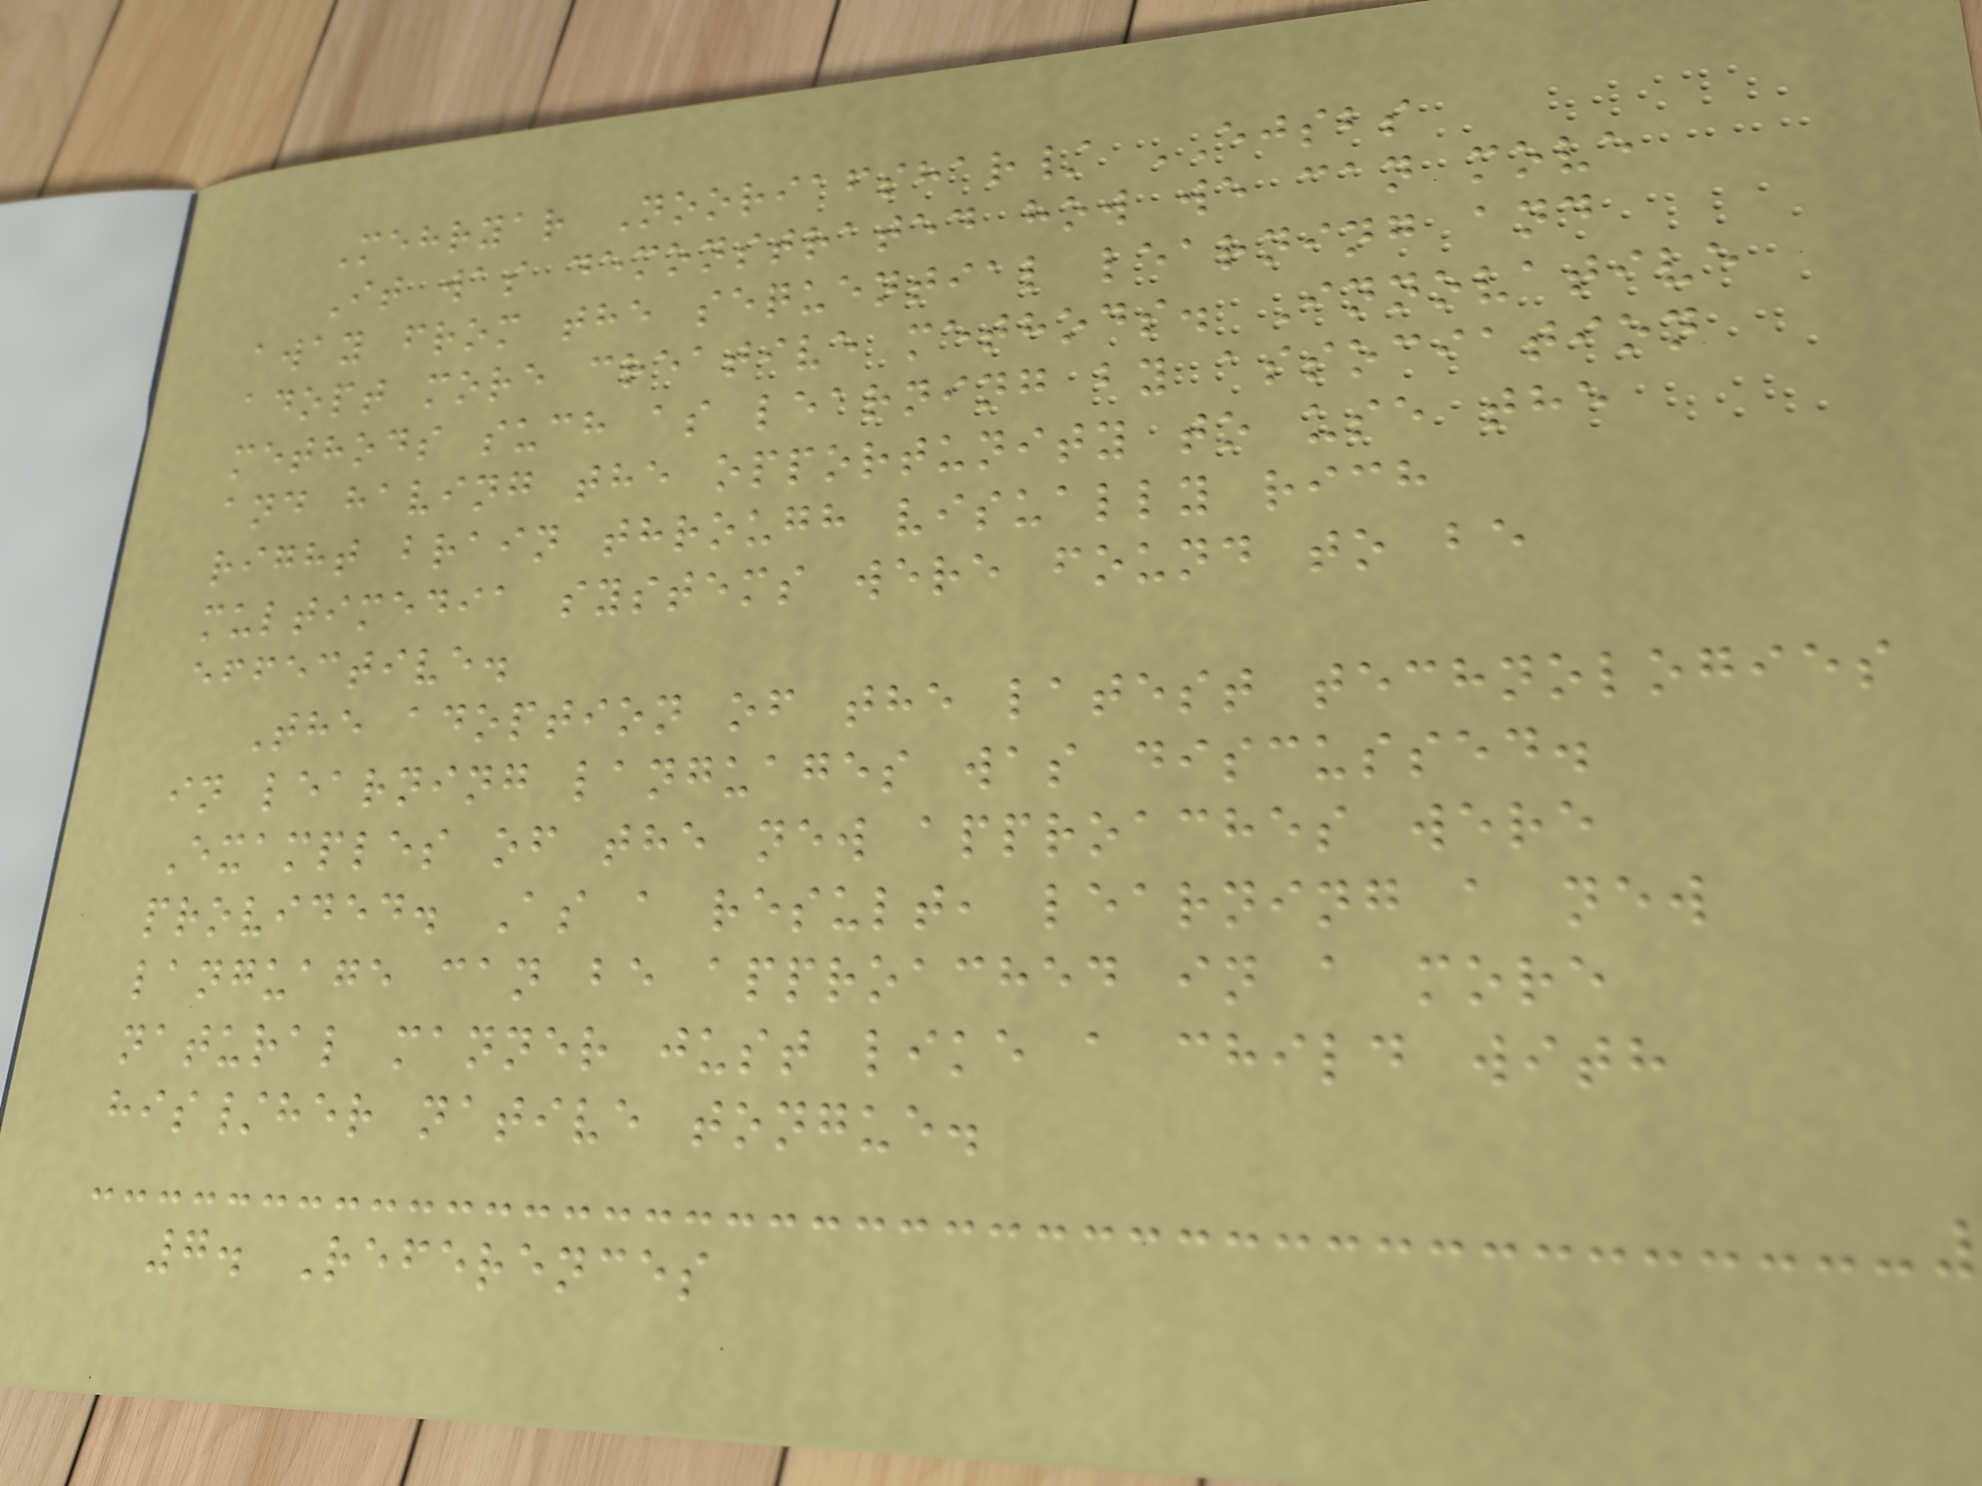Mehryar Nooriafshar/ EJSBS
It was demonstrated how we can move
away from the sequential learning and
adopt more creative methods. Innovative
methods such as learning by association
and having the opportunity to use the
right brain through visually rich
multimedia systems were found to be
effective.
The adoption of the latest technologies
in learning languages was discussed.
Examples of the new approaches were
provided. As a result, learning a new
language can be approached in a more
natural manner just like a child with
his/her native tongue.
7. References
